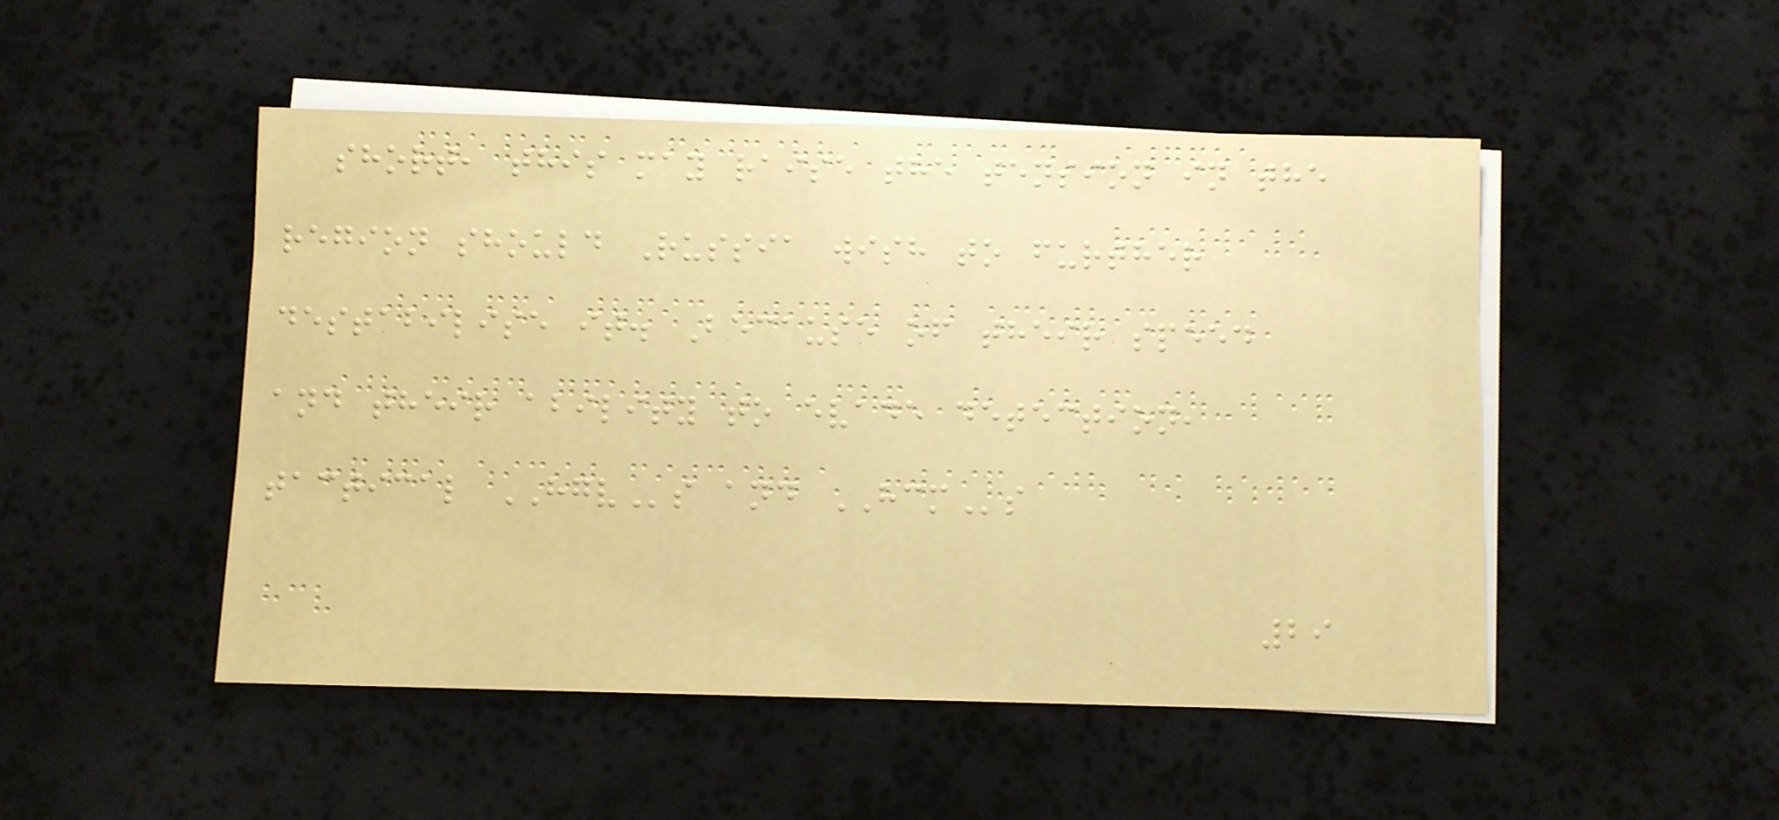short, this may raise the tension in the
region should Russia wish to further
destabilise it. Because of their speed
and their ability to evade detection,
tactical HGVs and HCMs
29
